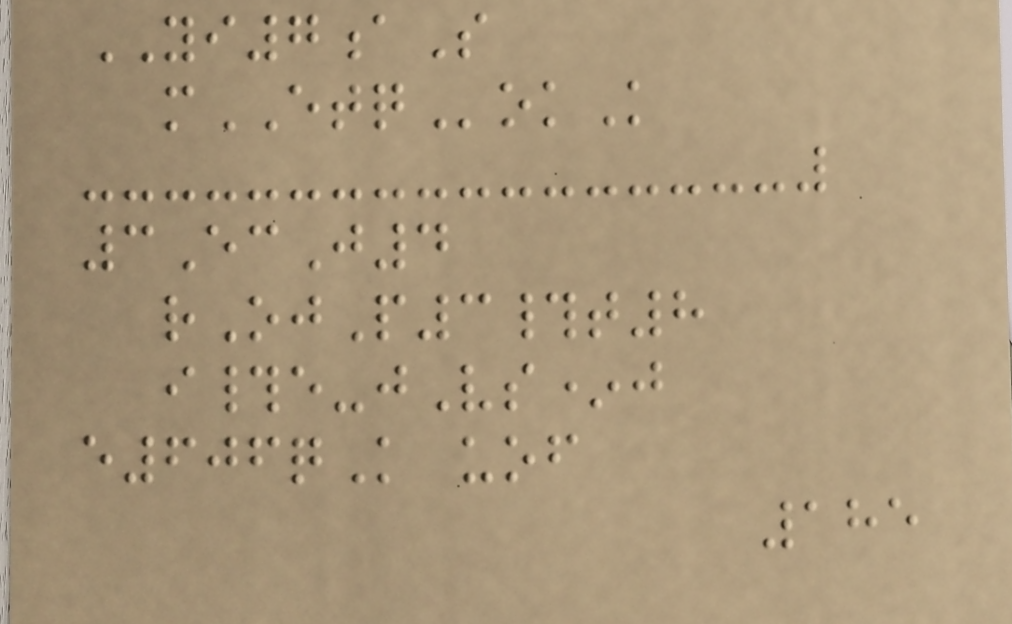YI7aS
mETQokK
3EcJ4
rOjP3#t8
i#e-jVs*j
e606qK uof
185
